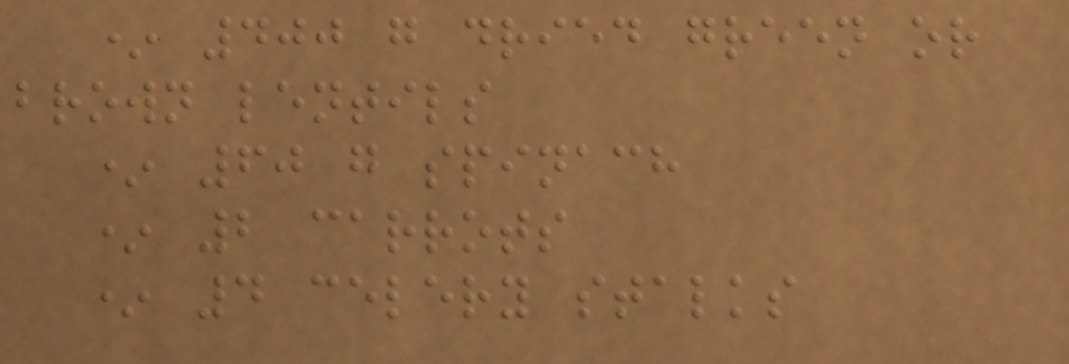* 400 g dried green or
brown lentils
* 60 g spinach
* 2 carrots
* 4 celery stalks
